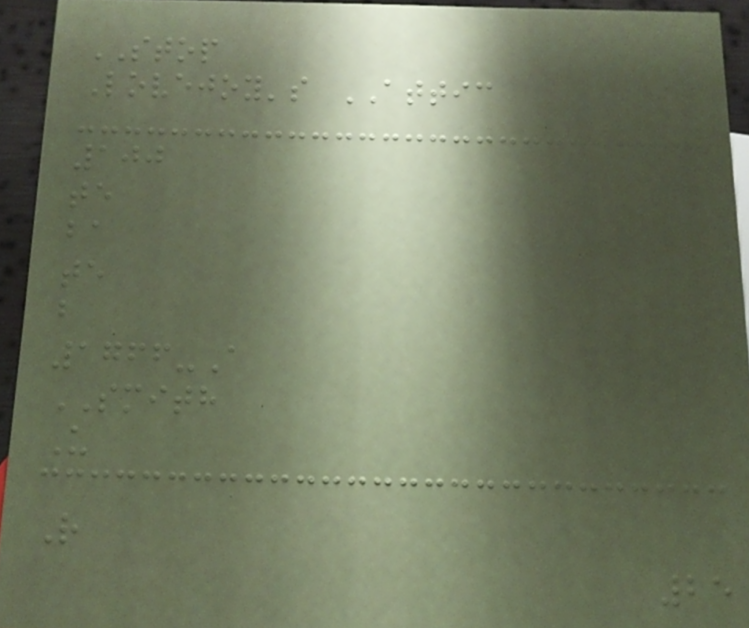STOP
Lovejoy's ATTIC
100
te
ba
te
b
1766-A
SMITH
U
R
25
